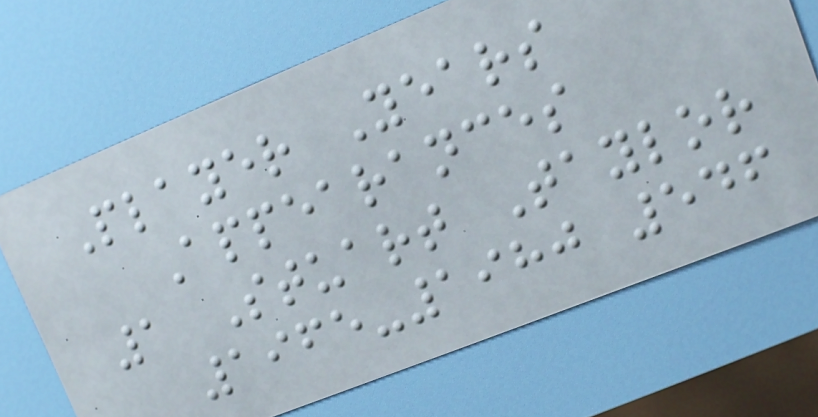Player Years
Appearances
1 Stuart Taylor
1965-1980 546
